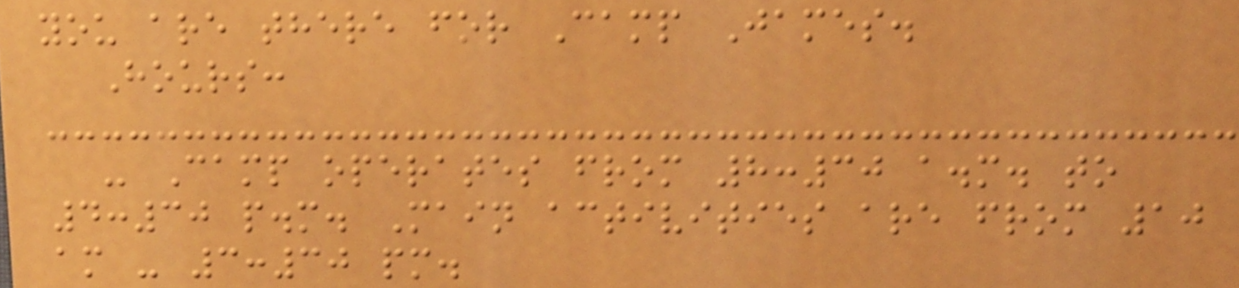you are there for Camp James.
Hours:
- Camp operates from 8:30 a.m. to
4:30 p.m. Main activities are from 10
am - 3:30 pm.
